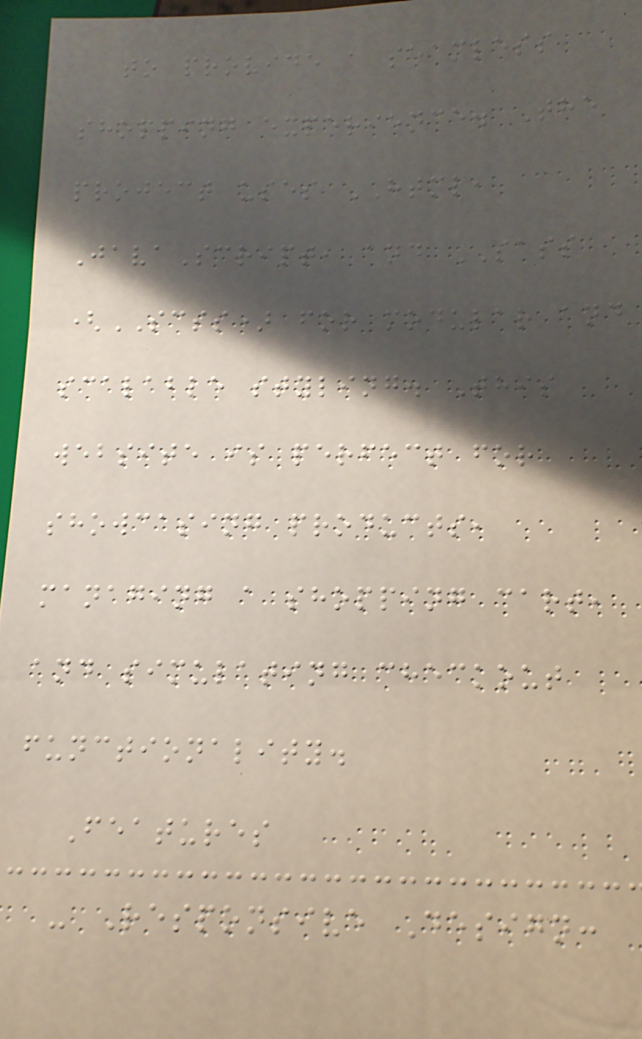to provide a seamless
shopping experience. The
project uses HTML,
JavaScript, and SASS
(SCSS) for modular and
scalable styling. This
website is perfect for
showcasing products,
managing a shopping cart,
and simulating checkout
functionality.
Features
- Responsive Design:
